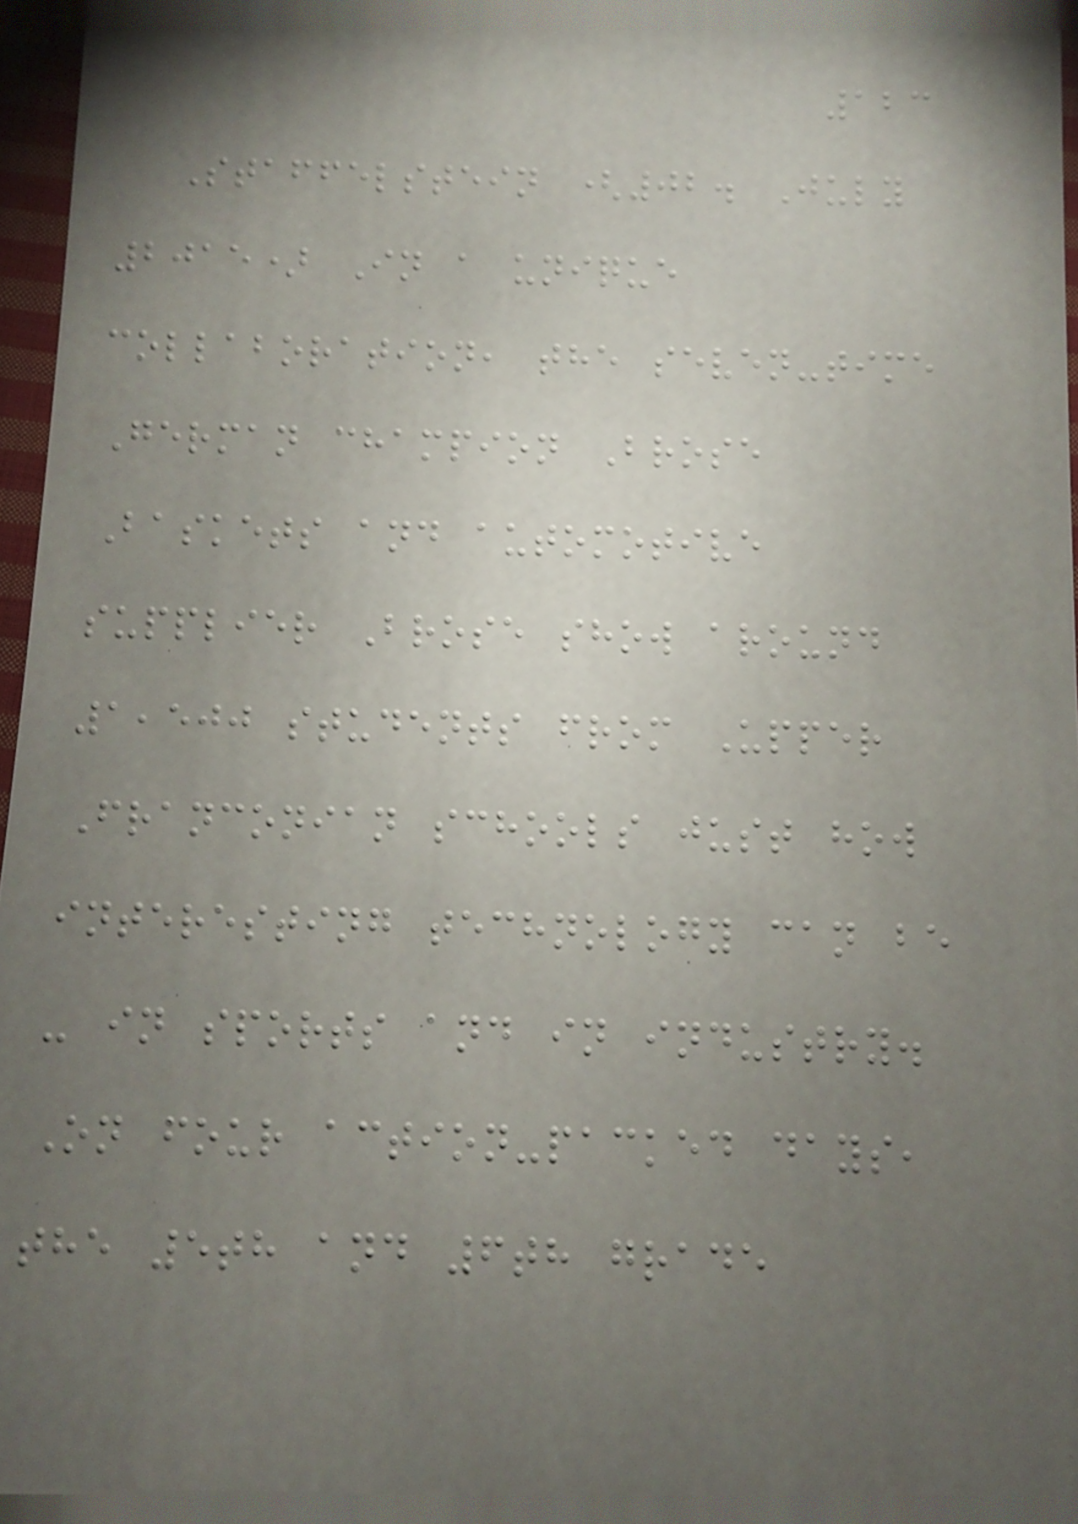123
Staffelstein (02. July
2015) In a unique
collaboration, the seven-time
German champion Brose
Baskets and automotive
supplier Brose show around
1,500 students from Upper
Franconian schools just how
interesting technology can be
- in sports and in industry.
On four action-packed days,
the 5th and 6th grade
